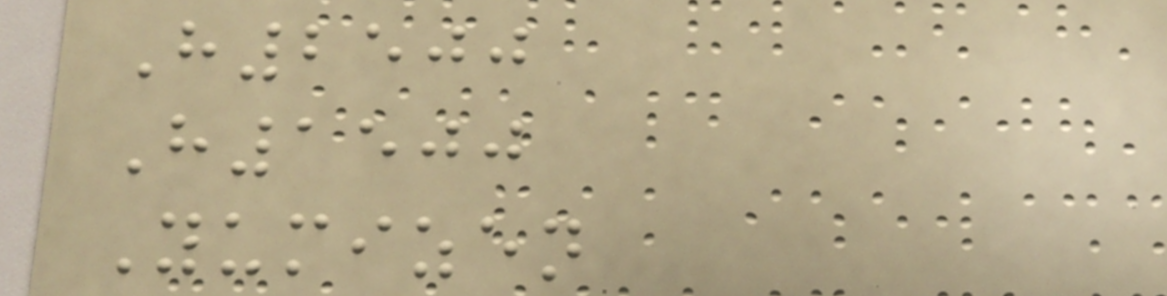H2500
H1500
Yumizen
